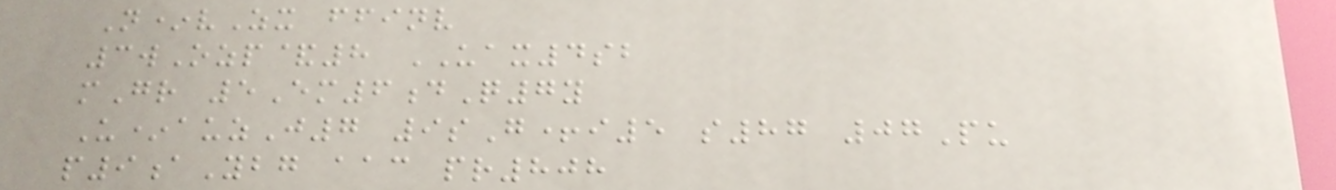N*vZx ffinv
3wOzp&8 UAX4sb
mGr 5Em6dQ7y
U*auzJ7 9sG+i5 s87 07Pu
p9aYbg aac pr808
